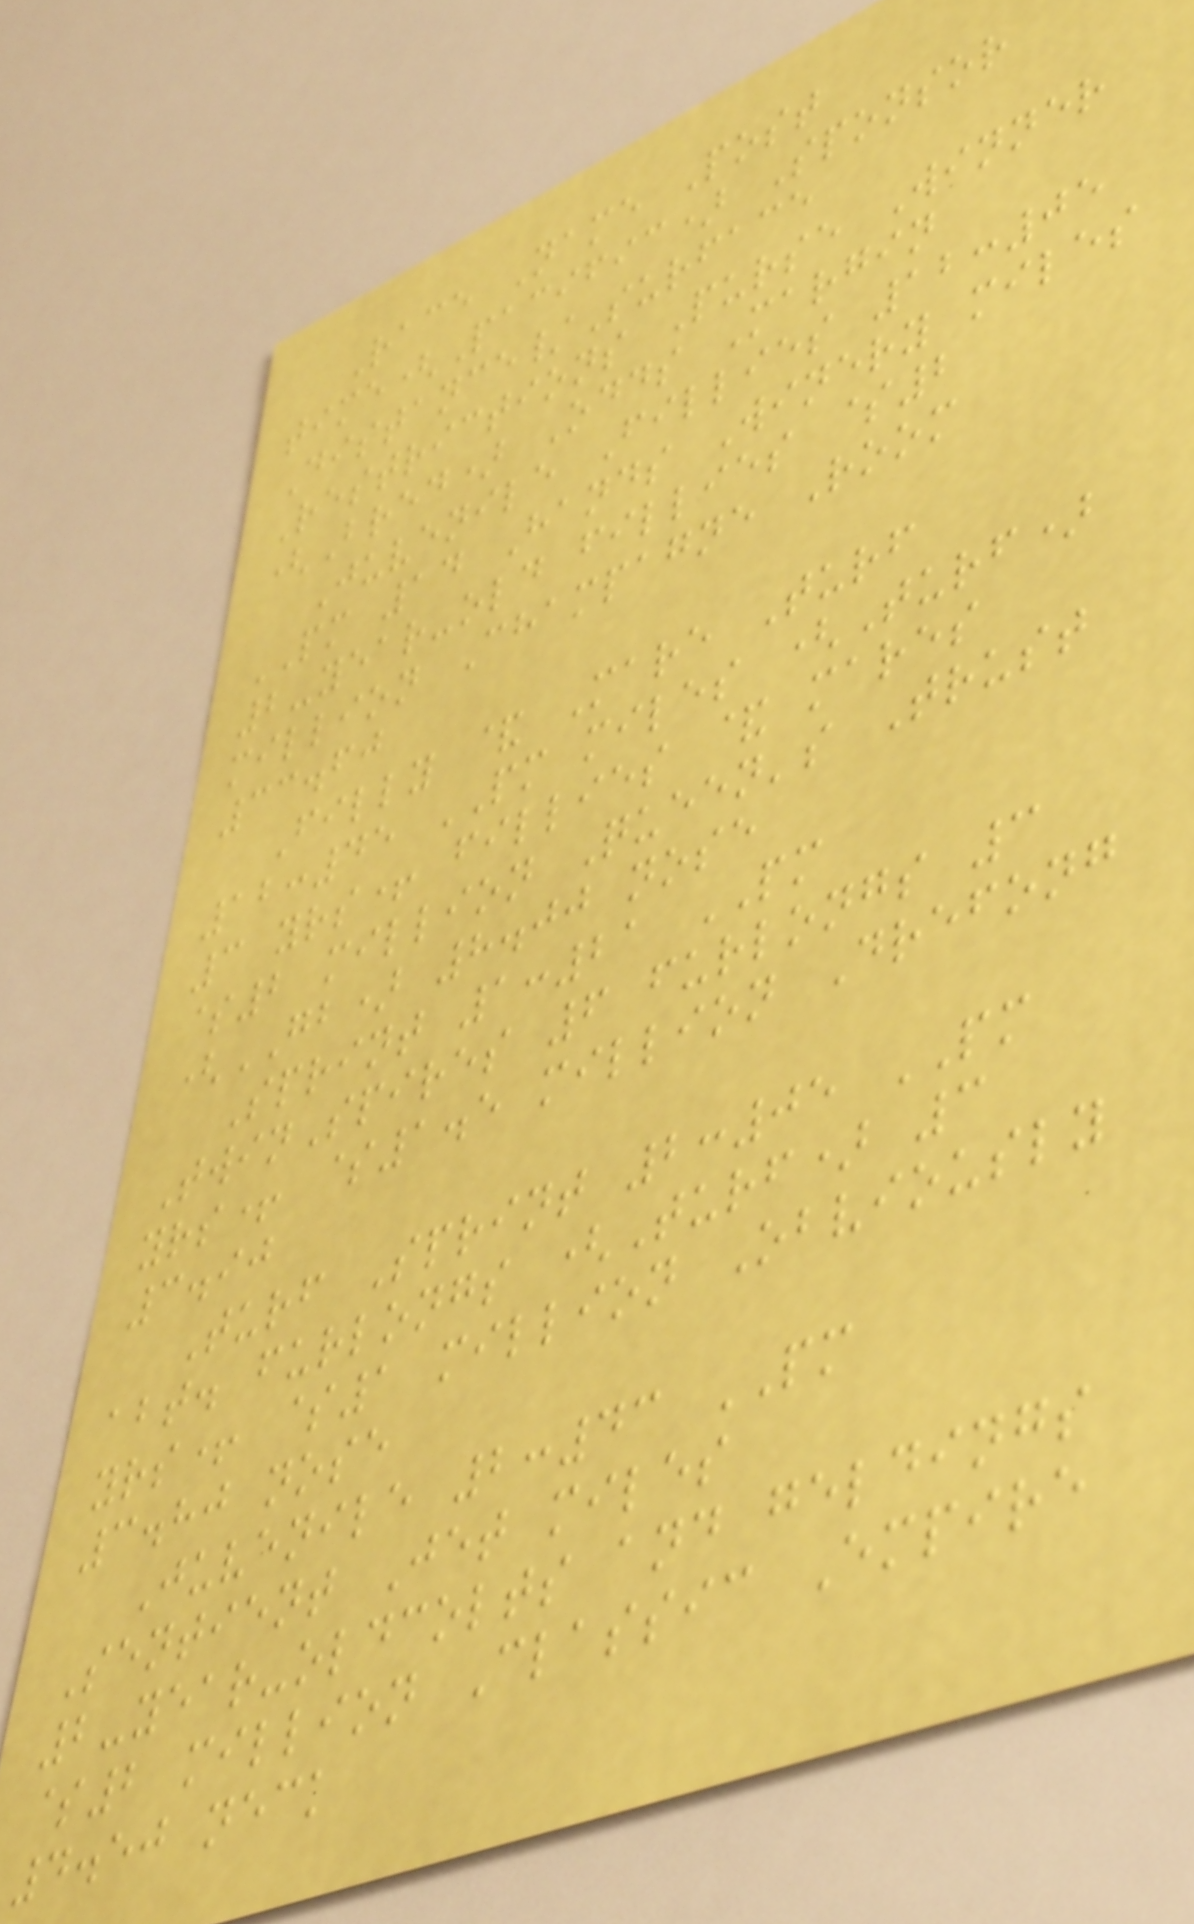Race Name Post
time(Pacific) Sponsor
Distance/Surface
Restrictions Purse Winner
(Bred) Odds Margin
Juvenile Fillies 12:05
PM 14 Hands Winery miles
2-year-old fillies $2
million Champagne Room
33.60
Filly & Mare Turf
12:45 PM miles (Turf)
3 yrs+ fillies & mares
$2 million Queen's Trust
(GB) 8.00 nose
Sprint 1:21 PM
TwinSpires 6 furlongs 3
yrs+ $1.5 million Drefong
3.90
Turf Sprint 2:05 PM
abt. furlongs (Turf) 3
yrs+ $1 million Obviously
3.80 nose
Juvenile 2:43 PM
Sentient Jet miles
2-year-oldcolts and geldings
$2 million Classic Empire
4.50 neck
